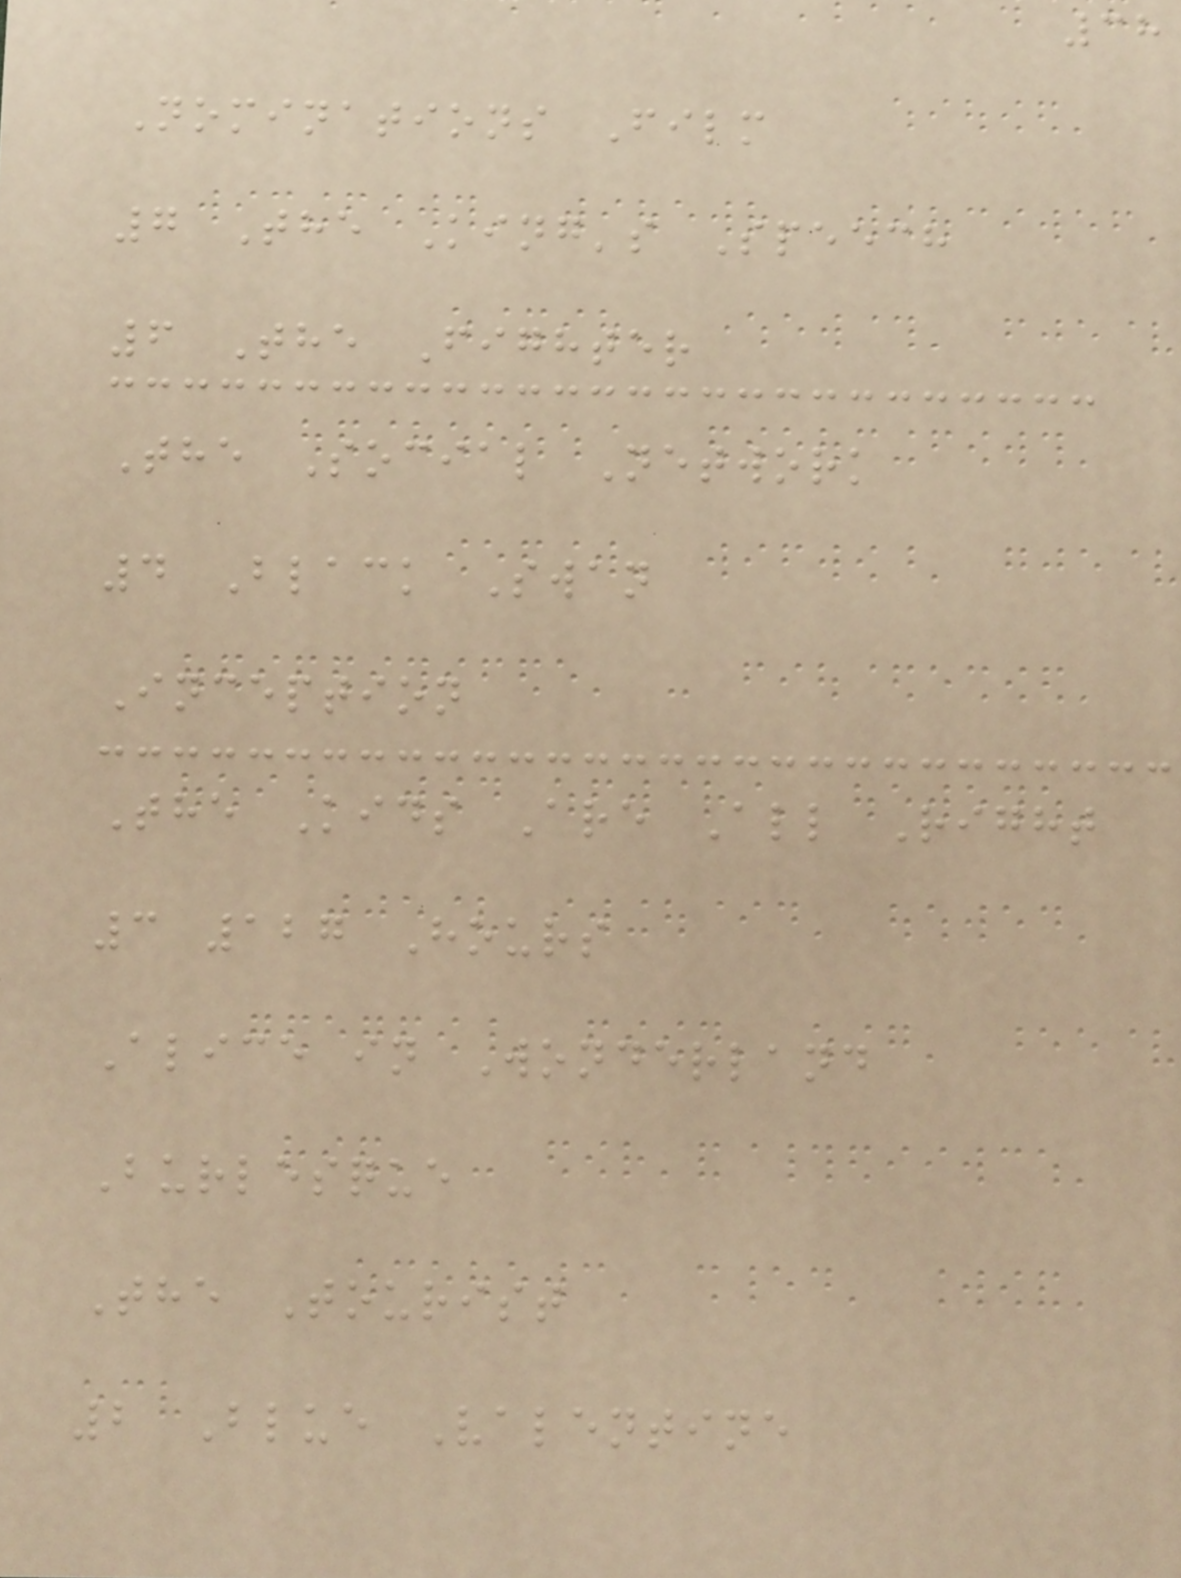38
Nominations Film
7 The King's Speech
6 The Fighter
The Social Network
4 Black Swan
Inception
The Kids Are All Right
3 127 Hours
Alice in Wonderland
Burlesque
The Tourist
2 Blue Valentine
